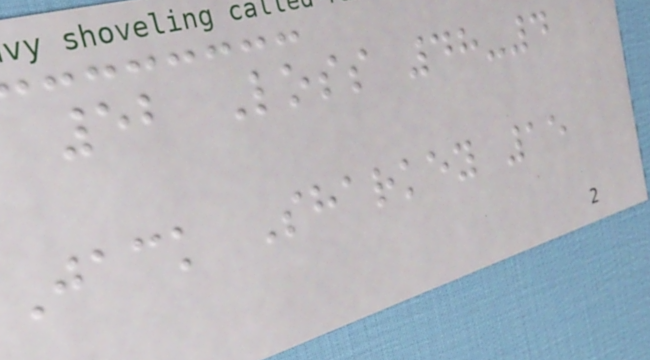52 Loss 48-4
Jack Sharkey 15
